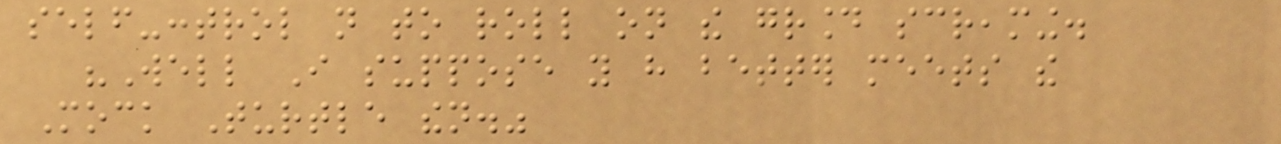self-control not to roll on the ground screaming.
"Well I suppose you have better meets the
Mock Turtle then."
